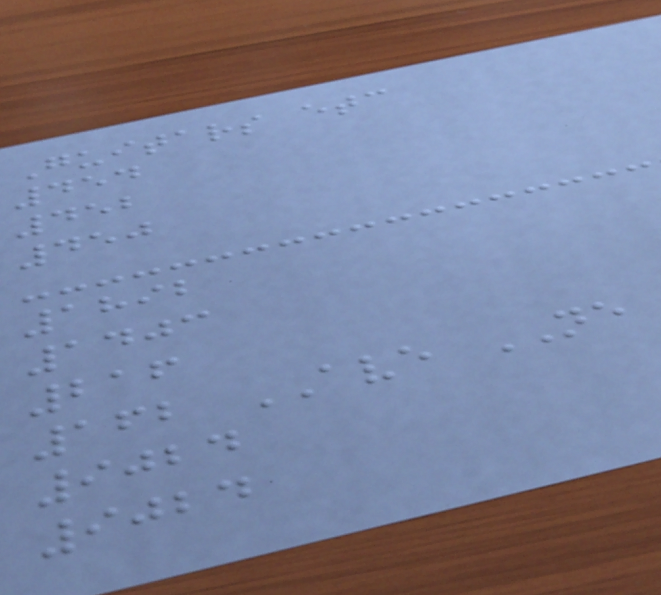Guitars etc
454
452
450
1892
1403
216
162 AVE NE
9024
9024
